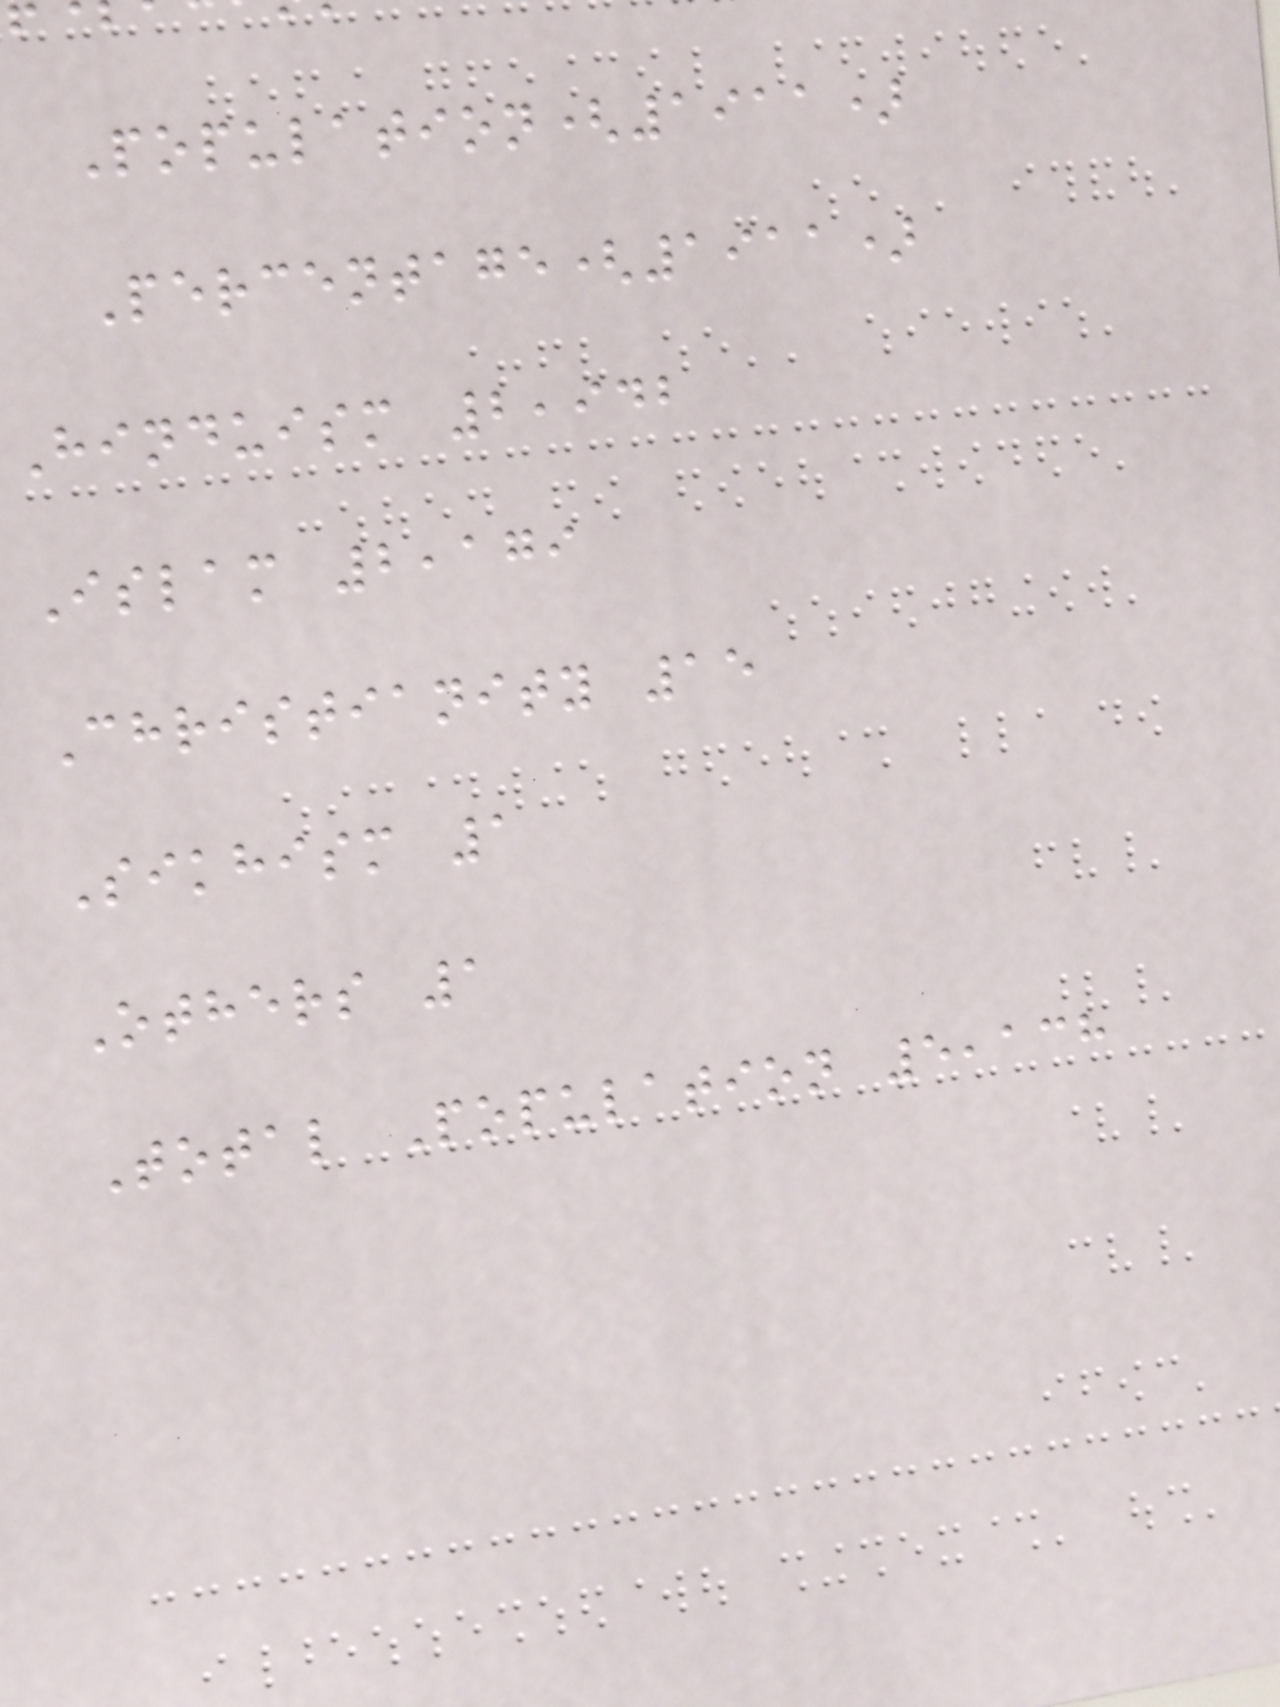Population(1911)
Percentage(1911)
Hinduism 2,942
Islam 2,179
Christianity 15
Sikhism 1
Others 1
Total Population 5,138
